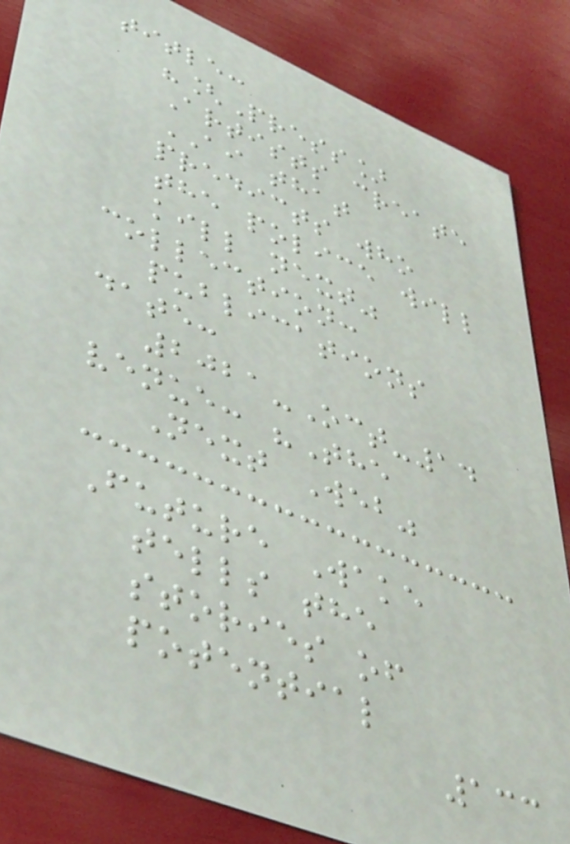title:
"[Press]
Artists create
AI that
predicts who
the police will
kill next"
collection:
publications
date:
2021-Oct-14
venue: "The
Next Web"
Future Wake
tells the
stories of
potential
133
